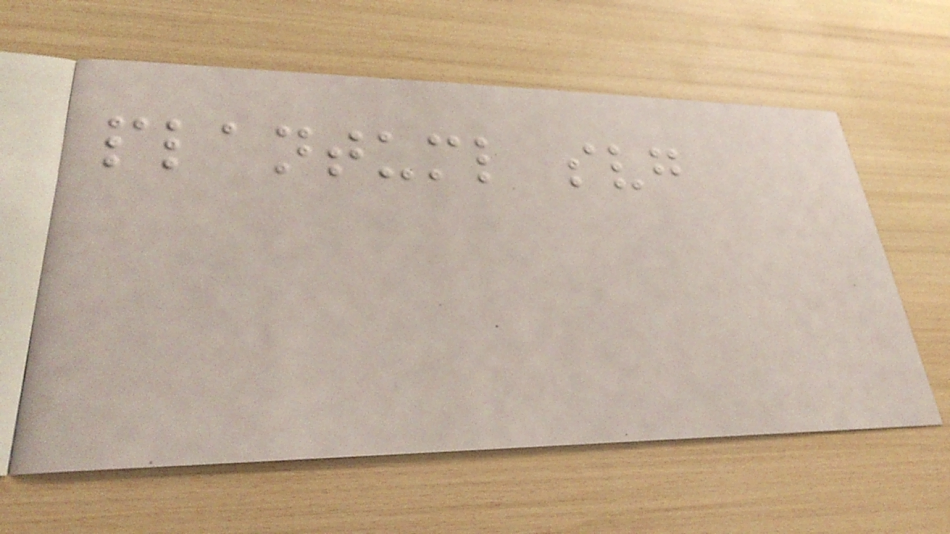plantuml svg
